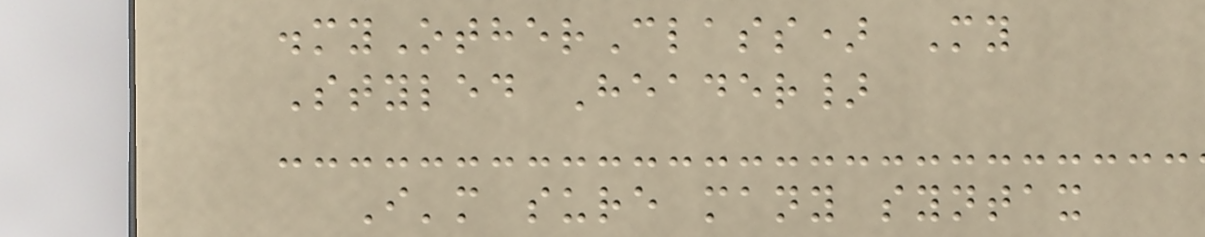.myOtherClass) My
Styled Header}
I'm sure many syntax
